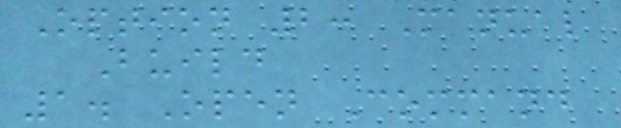Option 2: Manual
Build
1. Open Command
